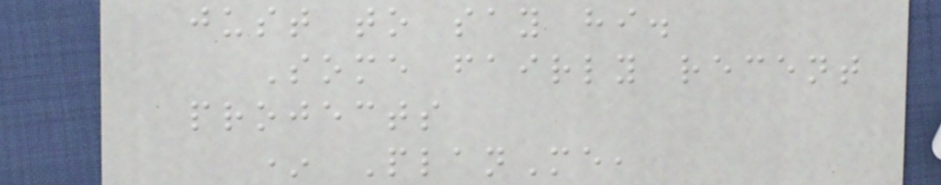just to say hi.
Some fairly recent
projects
* PlanMe,
